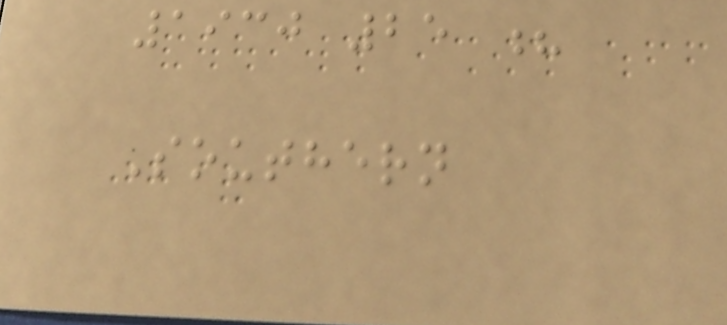1930 25 ?
Southern
